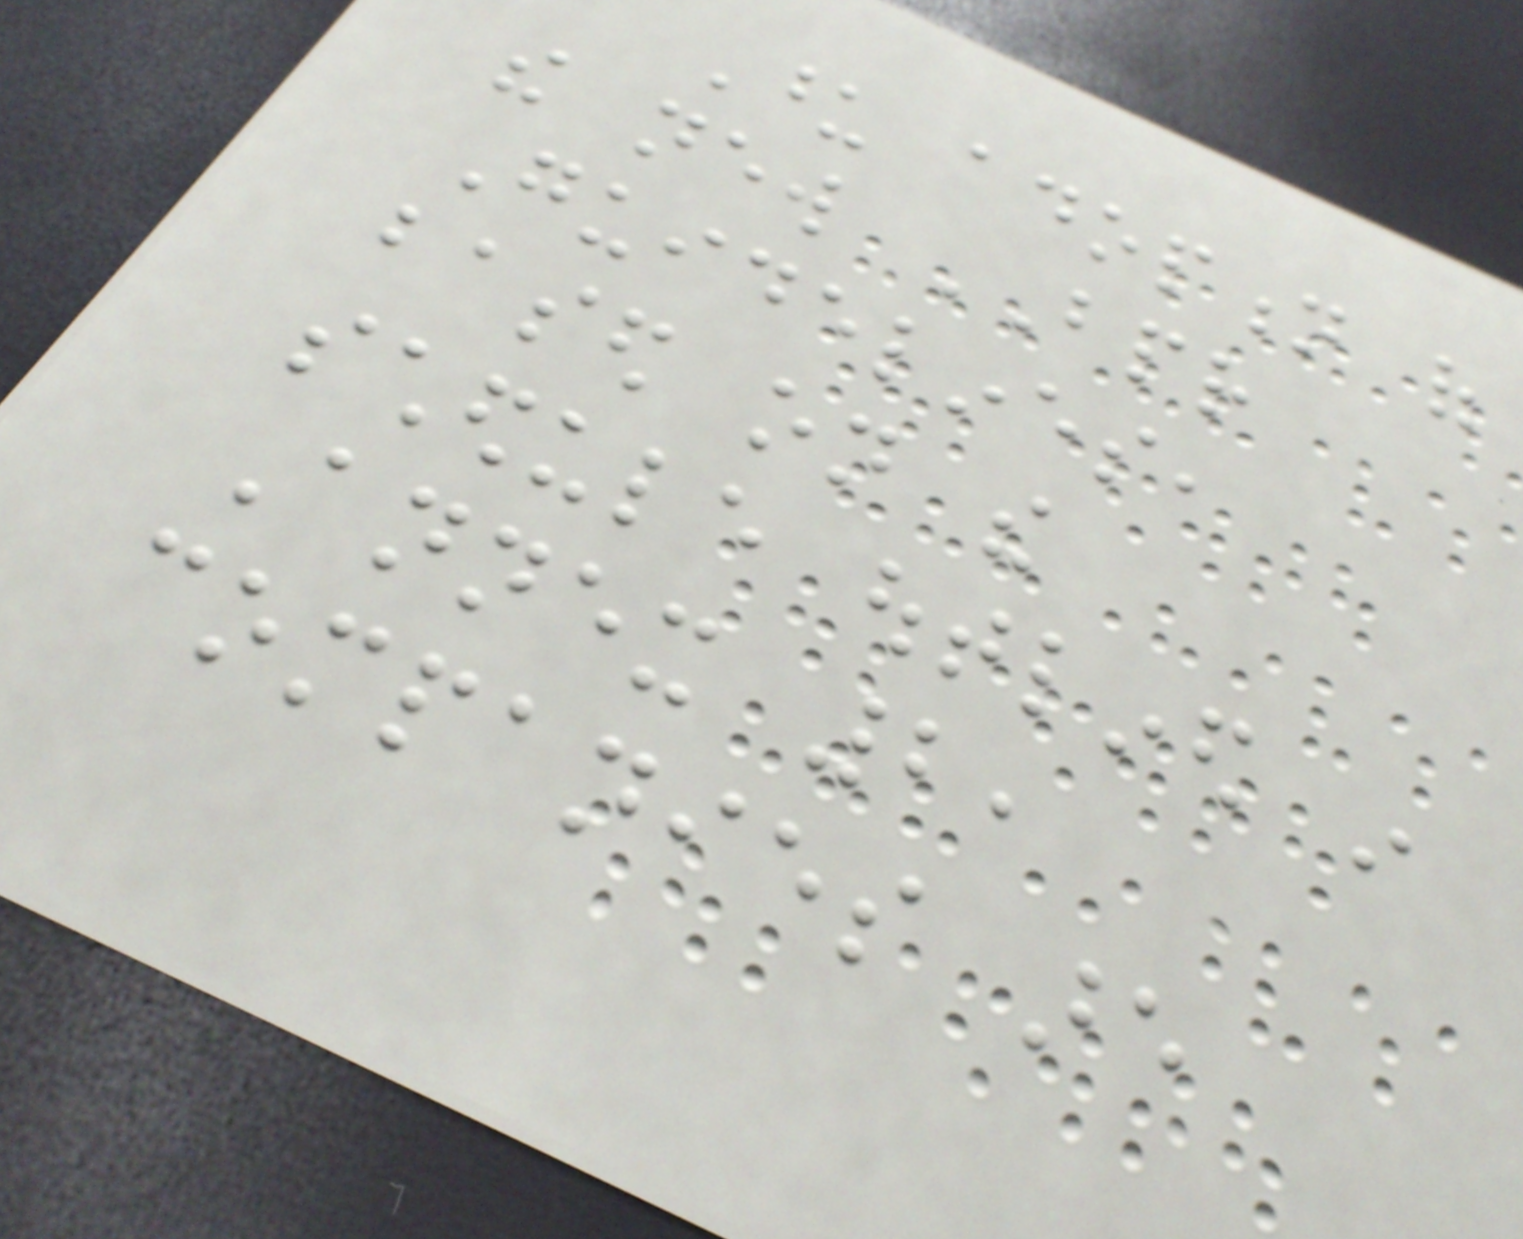Upon adoption of
the new BPR
Guidelines,
based on the
schedule outlined in
Annex 2,
companies are
